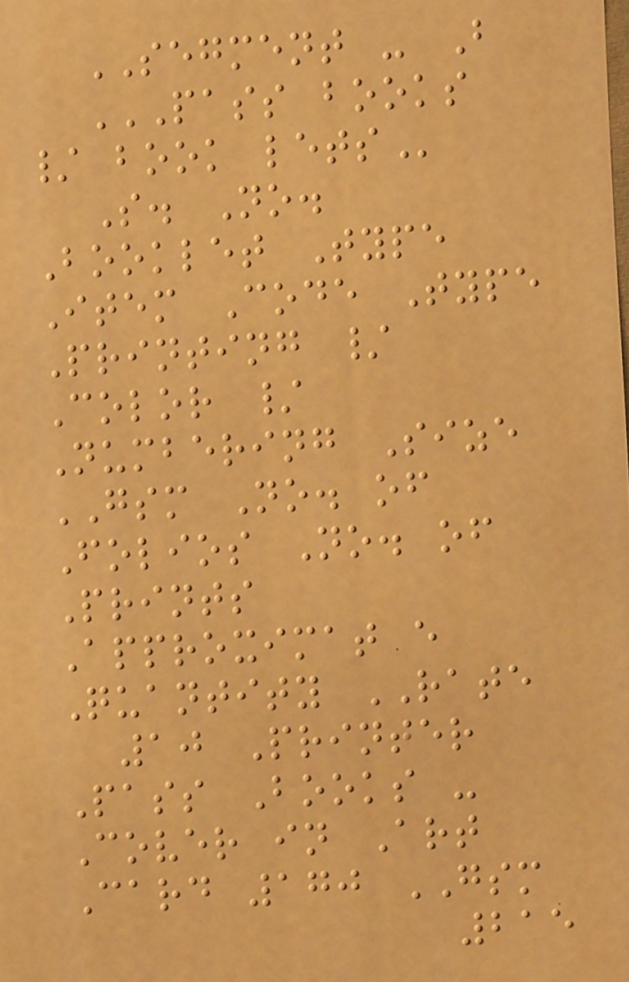SEGMENT - B
PASS BOOKS
/ BOOK LETS
S. No.
Booklet Type
Item Code Type
Printing /
Color /
Numbering Size
GSM No. of
Folios No. of
Prints
Approximat e
Quantity RATE
10 Printer
Pass Books -
Cover in Art
Card 170 GSM
215
